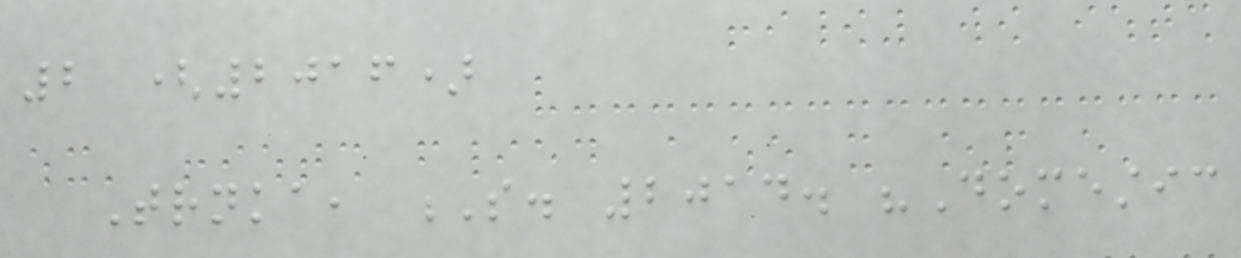2 (2016)
Trnka, S. 2014. "Domestic
